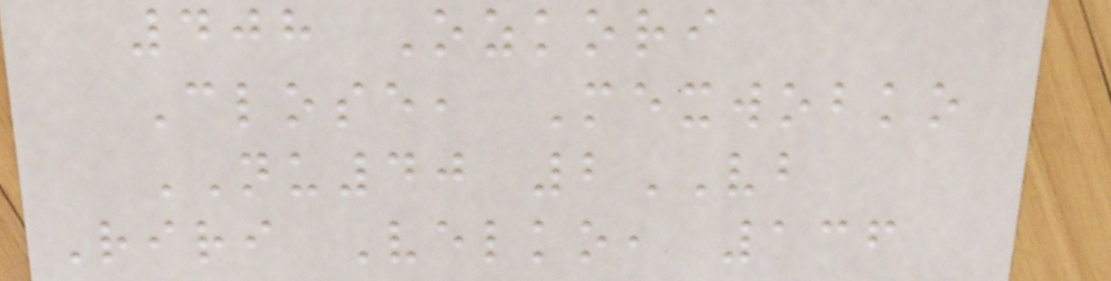408 Ozkori
Close, Mexwobko
NU40 2VB
Riri Velko, 136
